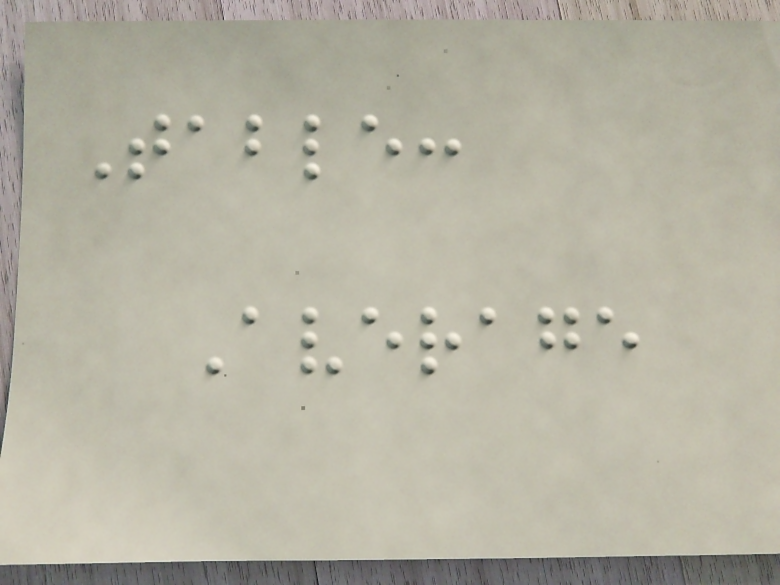Table:
Average
